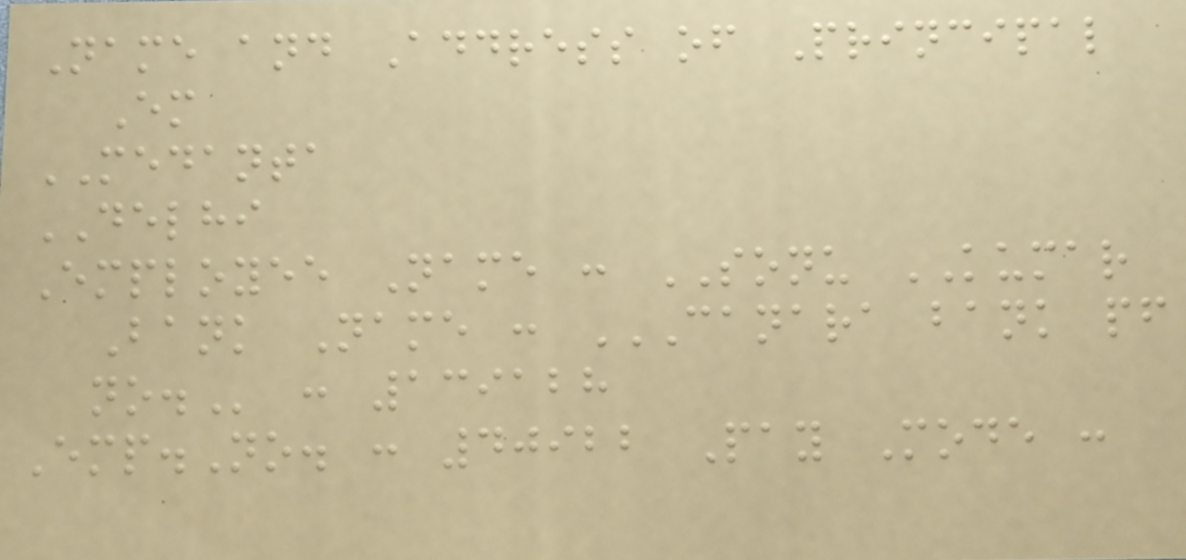Name and Address of Principal
Em
MEDANTA
DELHI
Employee Name : SONU KUMAR
Bank Name : CANARA BANK PF
NO. : 139128
Emp.No. : 40922 Pay Mode :
